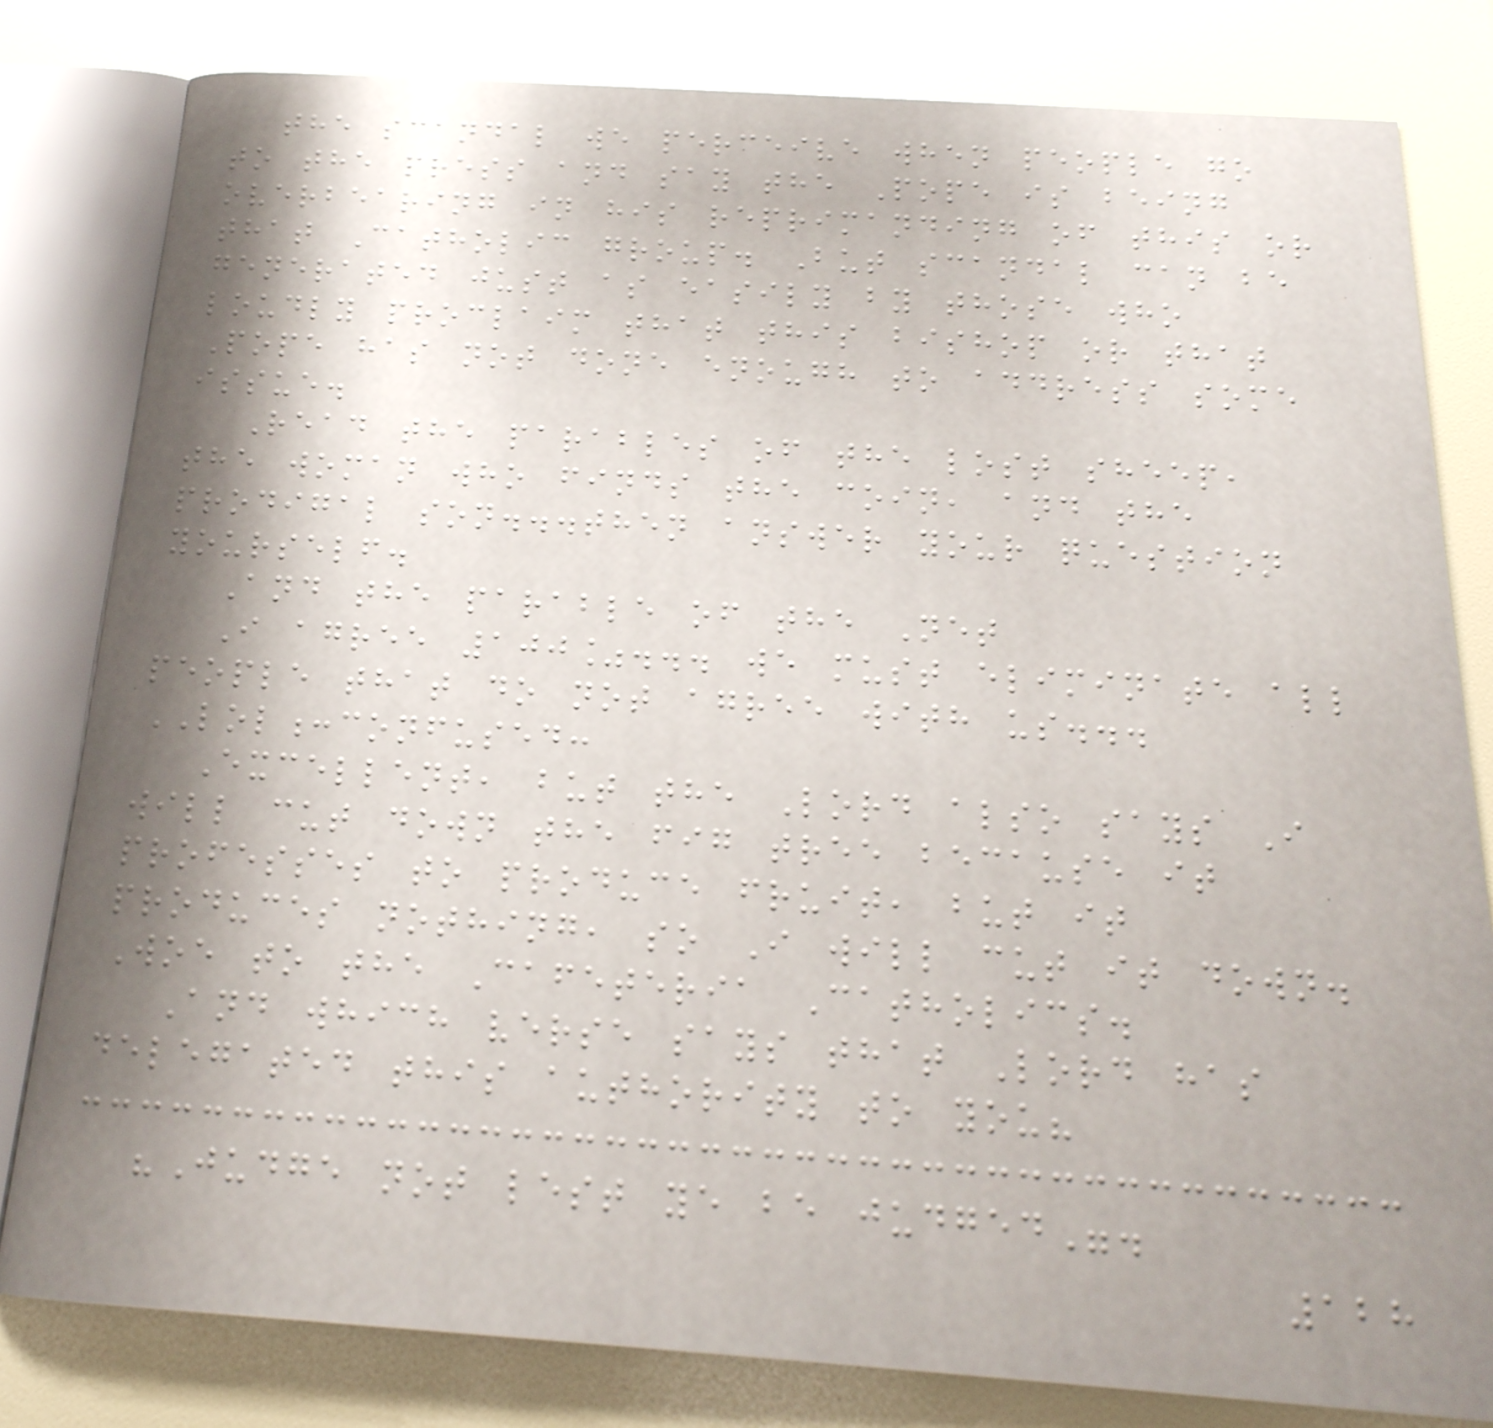the scandal we perceive when people go
to the press and say the Pope is being
overbearing in his reprimanding of this or
that Catholic group. But scandal can be
generated just as easily by those who
loudly proclaim that this bishop or that
Pope has not done enough to address some
issue.
Read the parables of the lost sheep,
the woman who finds the coin, and the
prodigal son...then answer your question
yourself.
And the parable of the Net
I agree 100%... we must eliminate all
people that do not agree with us...
LOL:confused:
Excellent, but the Lord also says I
will cut down the fig tree because it
professes to produce fruit, but it
produces nothing, so I will cut it down.
Woe to the Cafeteria Catholics.
And which verse says that Lord has
delegated this authority to you?
"Judge not lest ye be judged".
128
